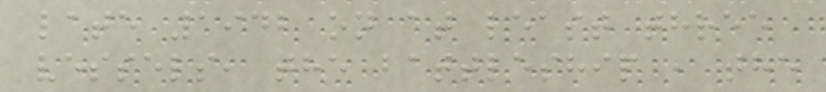late 1942 on at least three
vessels, the battleship , the
